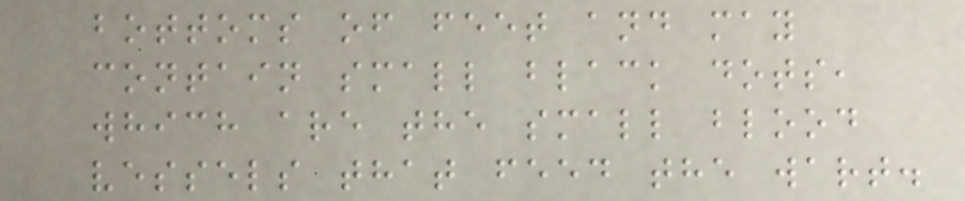bottoms of feet and may
contain small black dots,
which are the small blood
vessels that feed the wart.
